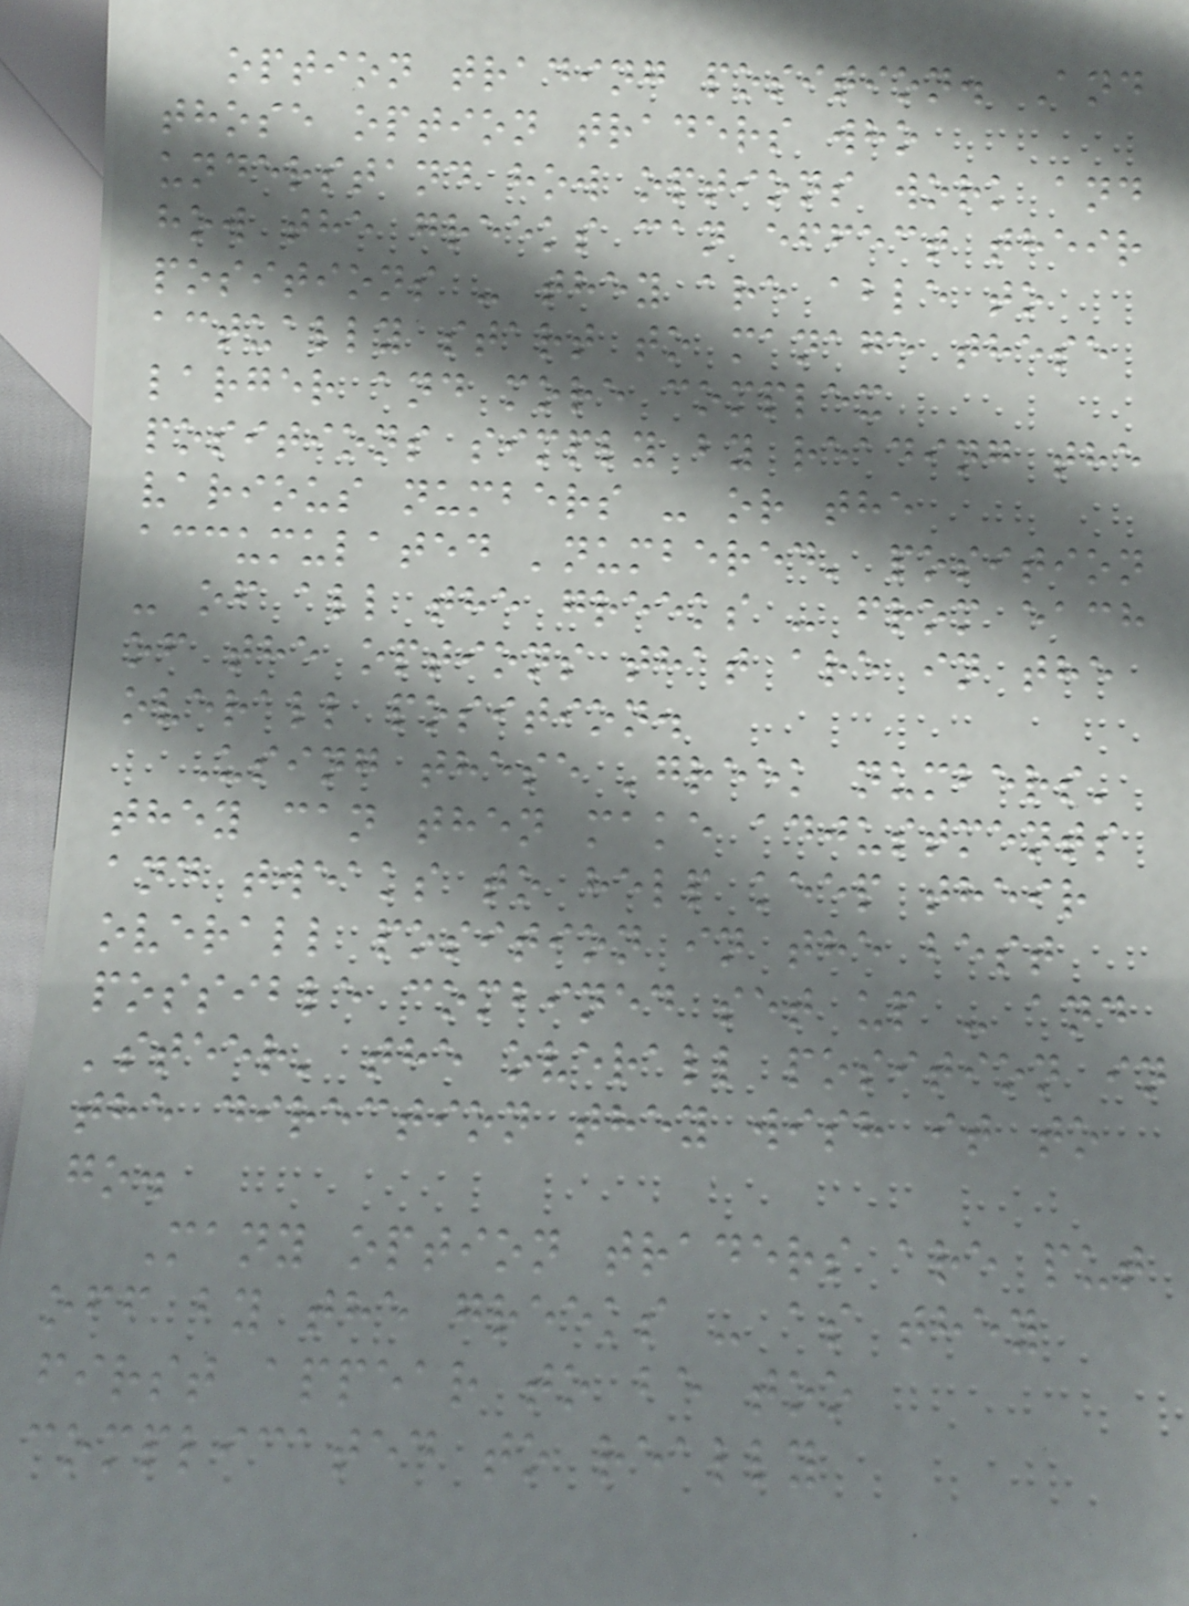option trading position. And
those option traders who
understand how options work and
how the greeks can effect their
positions - they are able to
actually start to manage these
larger and more complex
positions simply by reading the
various numbers - or the
accumulated 'numbered' position
- of all the greeks - from each
of the options that are in the
overall position.
Using these 'greek numbers'
they can then make adjustments
and tweaks to help keep their
overall position in the best
possible combined set up - and
'steer' the overall position in
the direction they wish it to
go.
Many option traders are put
off by the greeks - as they
first appear to be too
complicated to really
